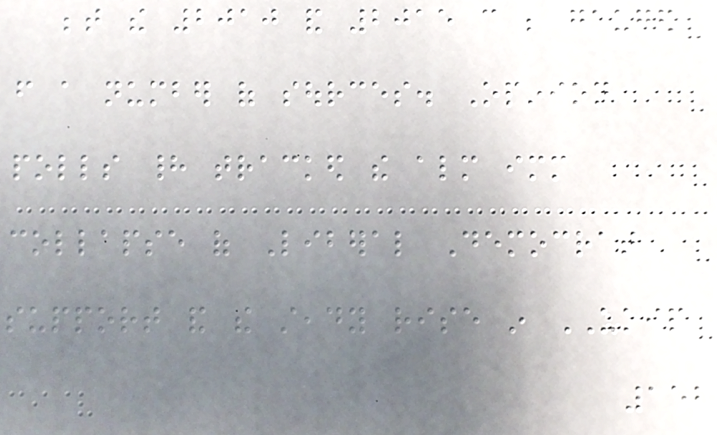between the 2010 and 2015 can be gauged
from a number of sources. Opinion
polls had tracked the almost immediate
collapse of Liberal Democrat
support and the steady rise in UKIP
152
